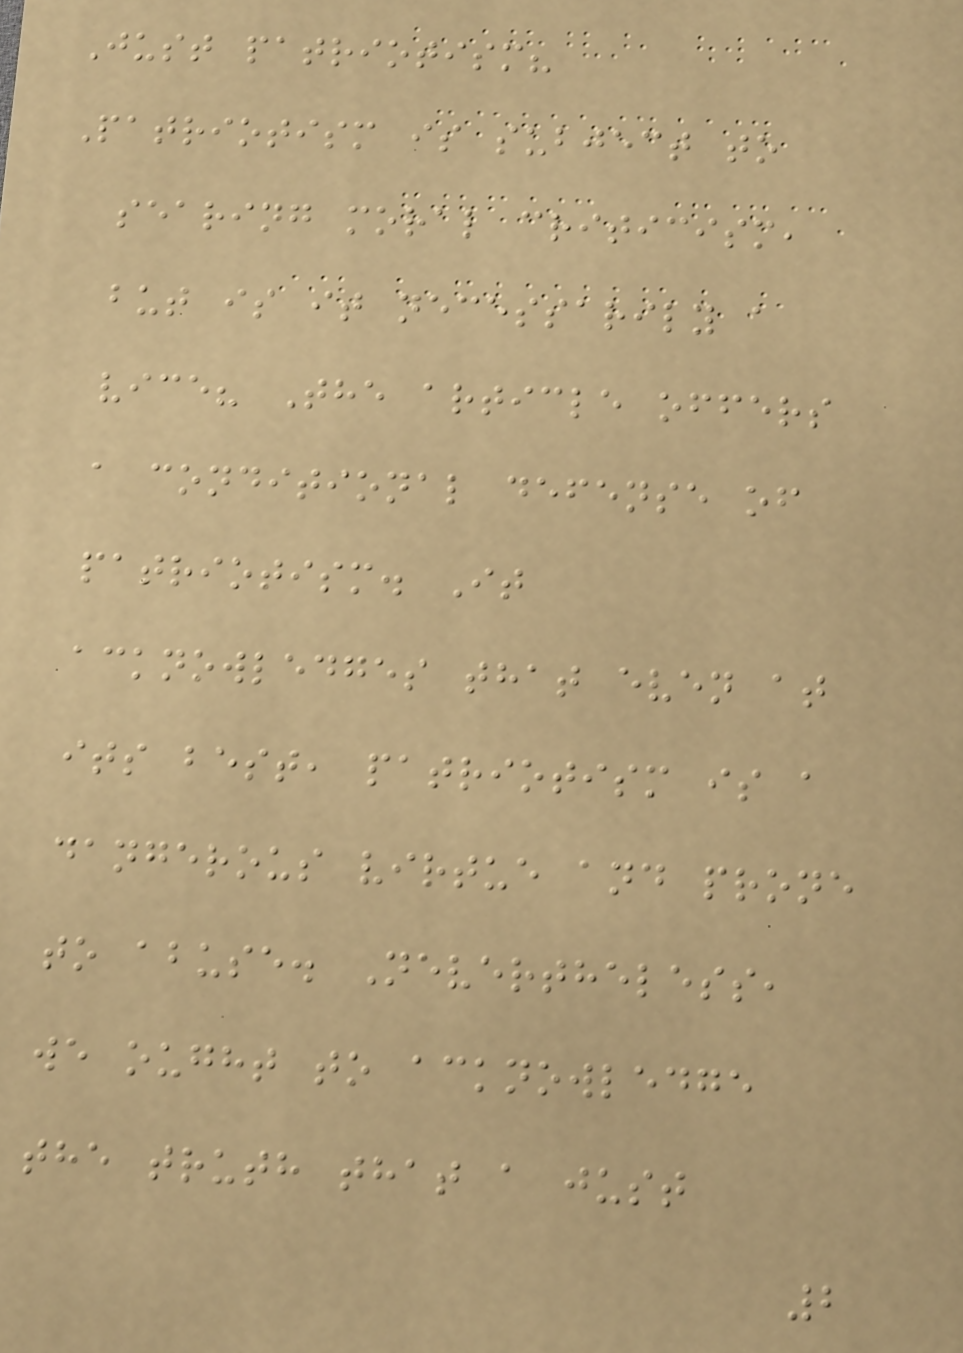Just patriotism?
Patriotism is subject to
searing moral criticism,
but is it necessarily a
vice? The article offers
a conditional defense of
patriotism. It
acknowledges that even at
its best, patriotism is a
dangerous virtue and prone
to abuse. Nevertheless,
we ought to acknowledge
the truth that a just
2
